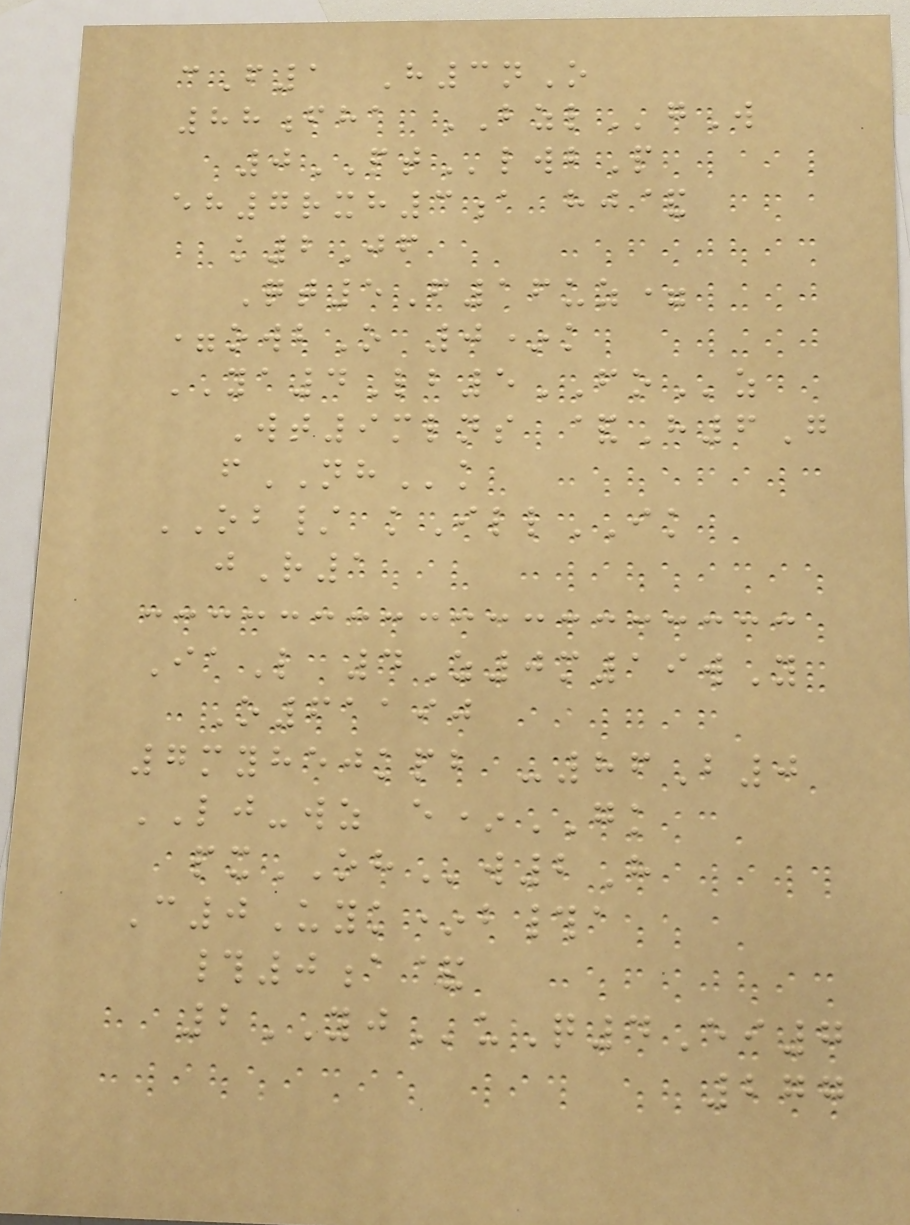cF1 H3nO
88fha BZLgW
0PTlwbP
eh7rxh3a hj&
k2Jf
Qt5F16uz=
=owbO 0*k
YA4Lb5FOz
Wt9mlns &H6G
fNHk
OB/ kIllIK
jR1
IaL 4Z0m19wY
O61190
7myhejkpb -86B0
LJ-wz e*GK
pxOHw2H
C0Uyk*b#a
#0a&
2YJuQ4Ei7
277
